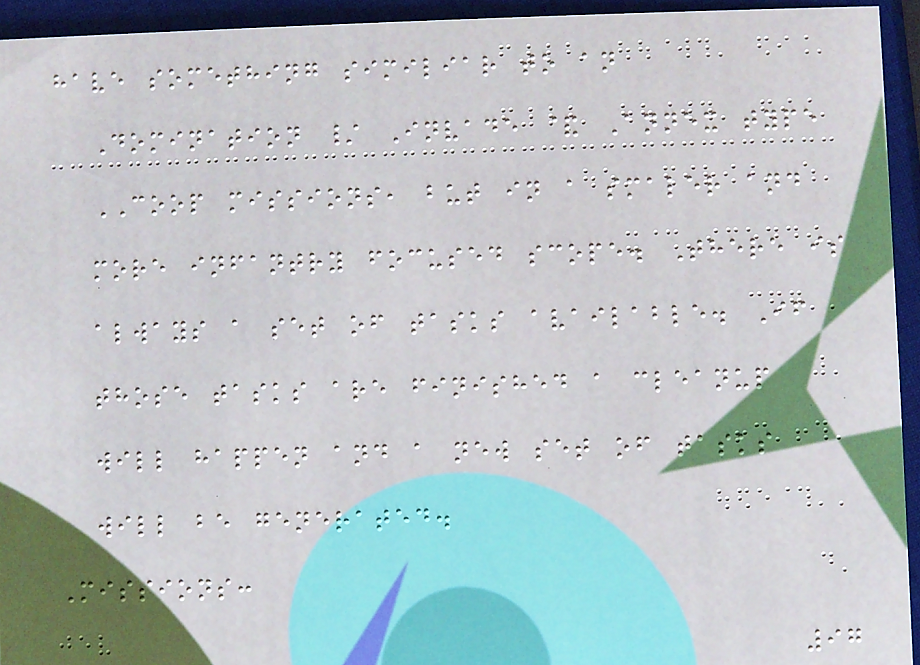have something similiar to an
Domination / Invade & Annex type
COOP missions, but in a smaler and
more infantry focused scope. There is
always a set of tasks available. If
those tasks are finished a cleanup
will happen and a new set of tasks
will be generated.
Missions:
97
